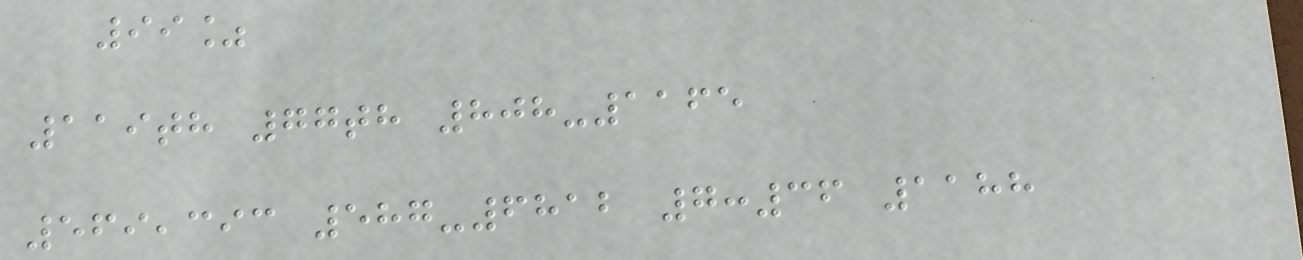99%
119th 77th 808-1165
569,393 587-6812 7:36 1188
